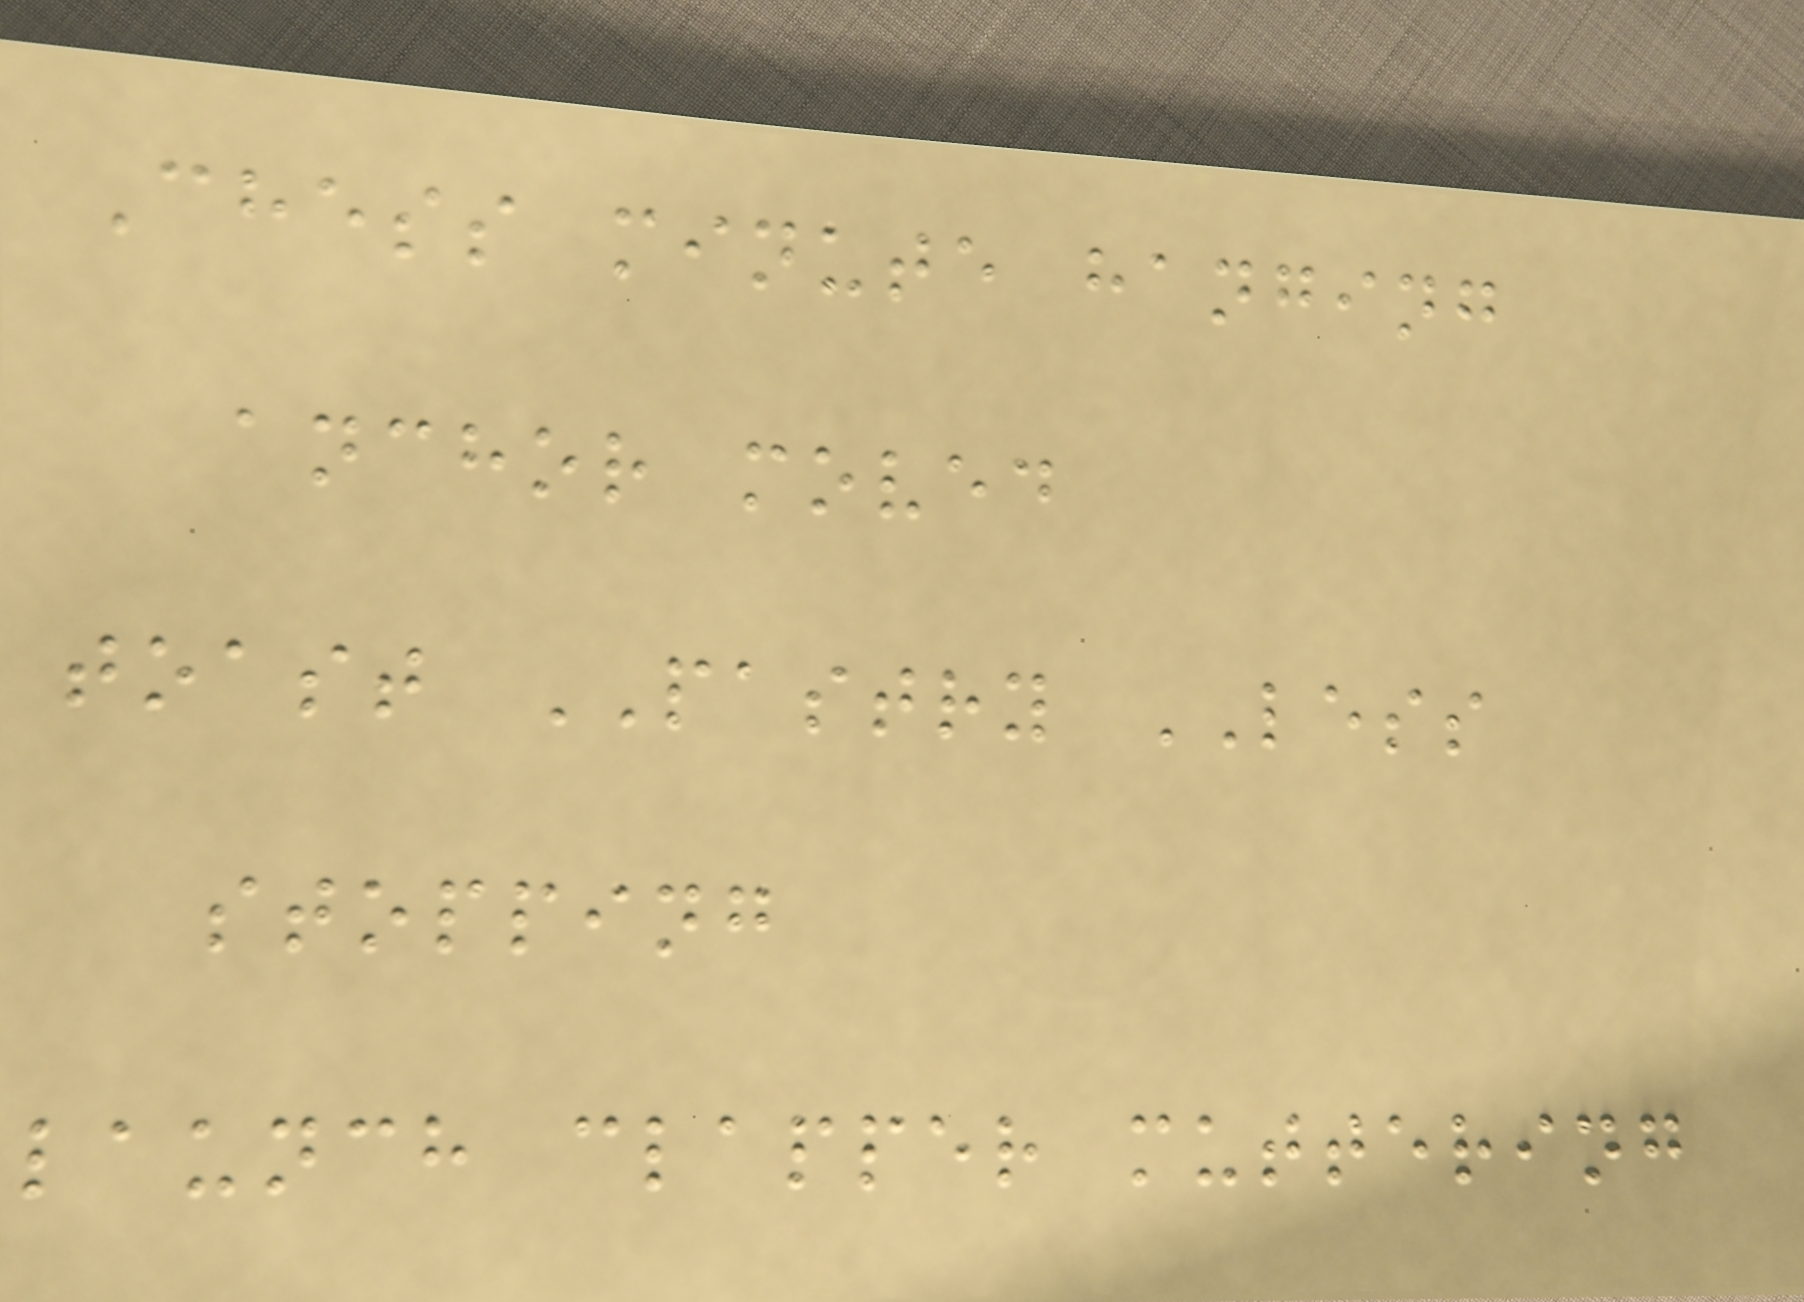Chess minute hanging
anchor moved
toast PASTRY LESS
stopping
launch clapper muttering
